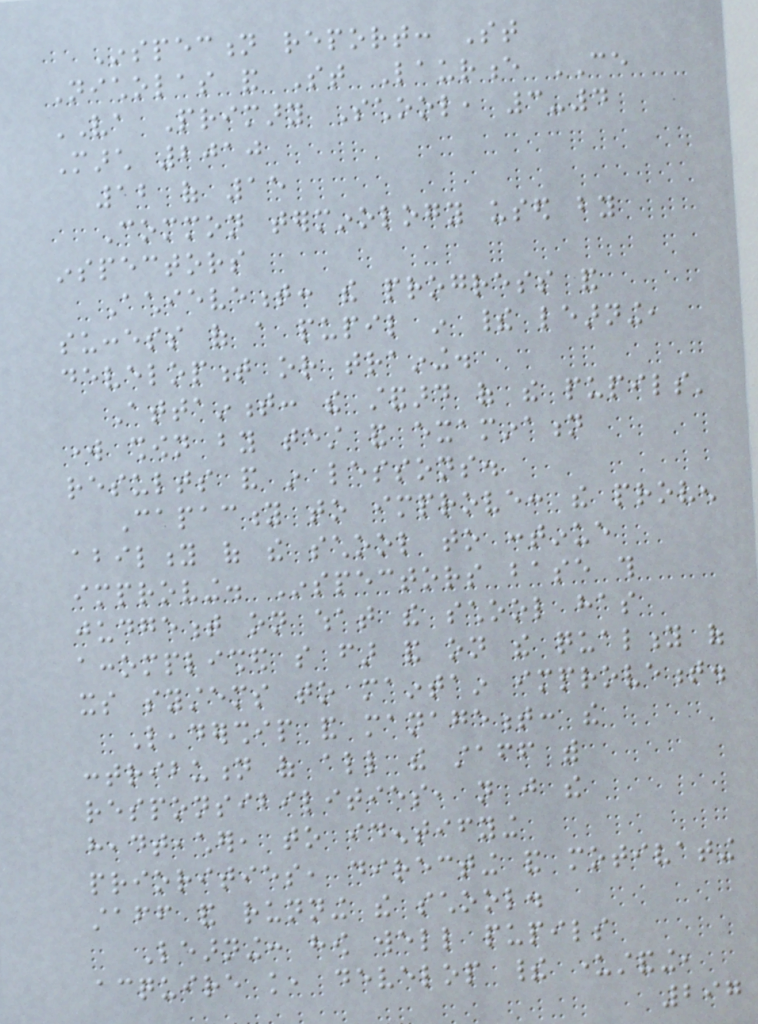Inspection report: St
Nicholas and St Laurence CE
VA Primary School, 3-4
March 2010
12 of 15
Common terminology used by
inspectors
Achievement: the progress and
success of a pupil in their learning,
development or training.
Attainment: the standard of the pupils'
work shown by test and examination
results and in lessons.
Capacity to improve: the proven
ability of the school to continue
improving. Inspectors base this
judgement on what the school has
accomplished so far and on the quality of
its systems to maintain improvement.
Leadership and management: the
contribution of all the staff with
responsibilities, not just the
headteacher, to identifying
priorities, directing and motivating
staff and running the school.
Learning: how well pupils
acquire knowledge, develop their understanding,
297
